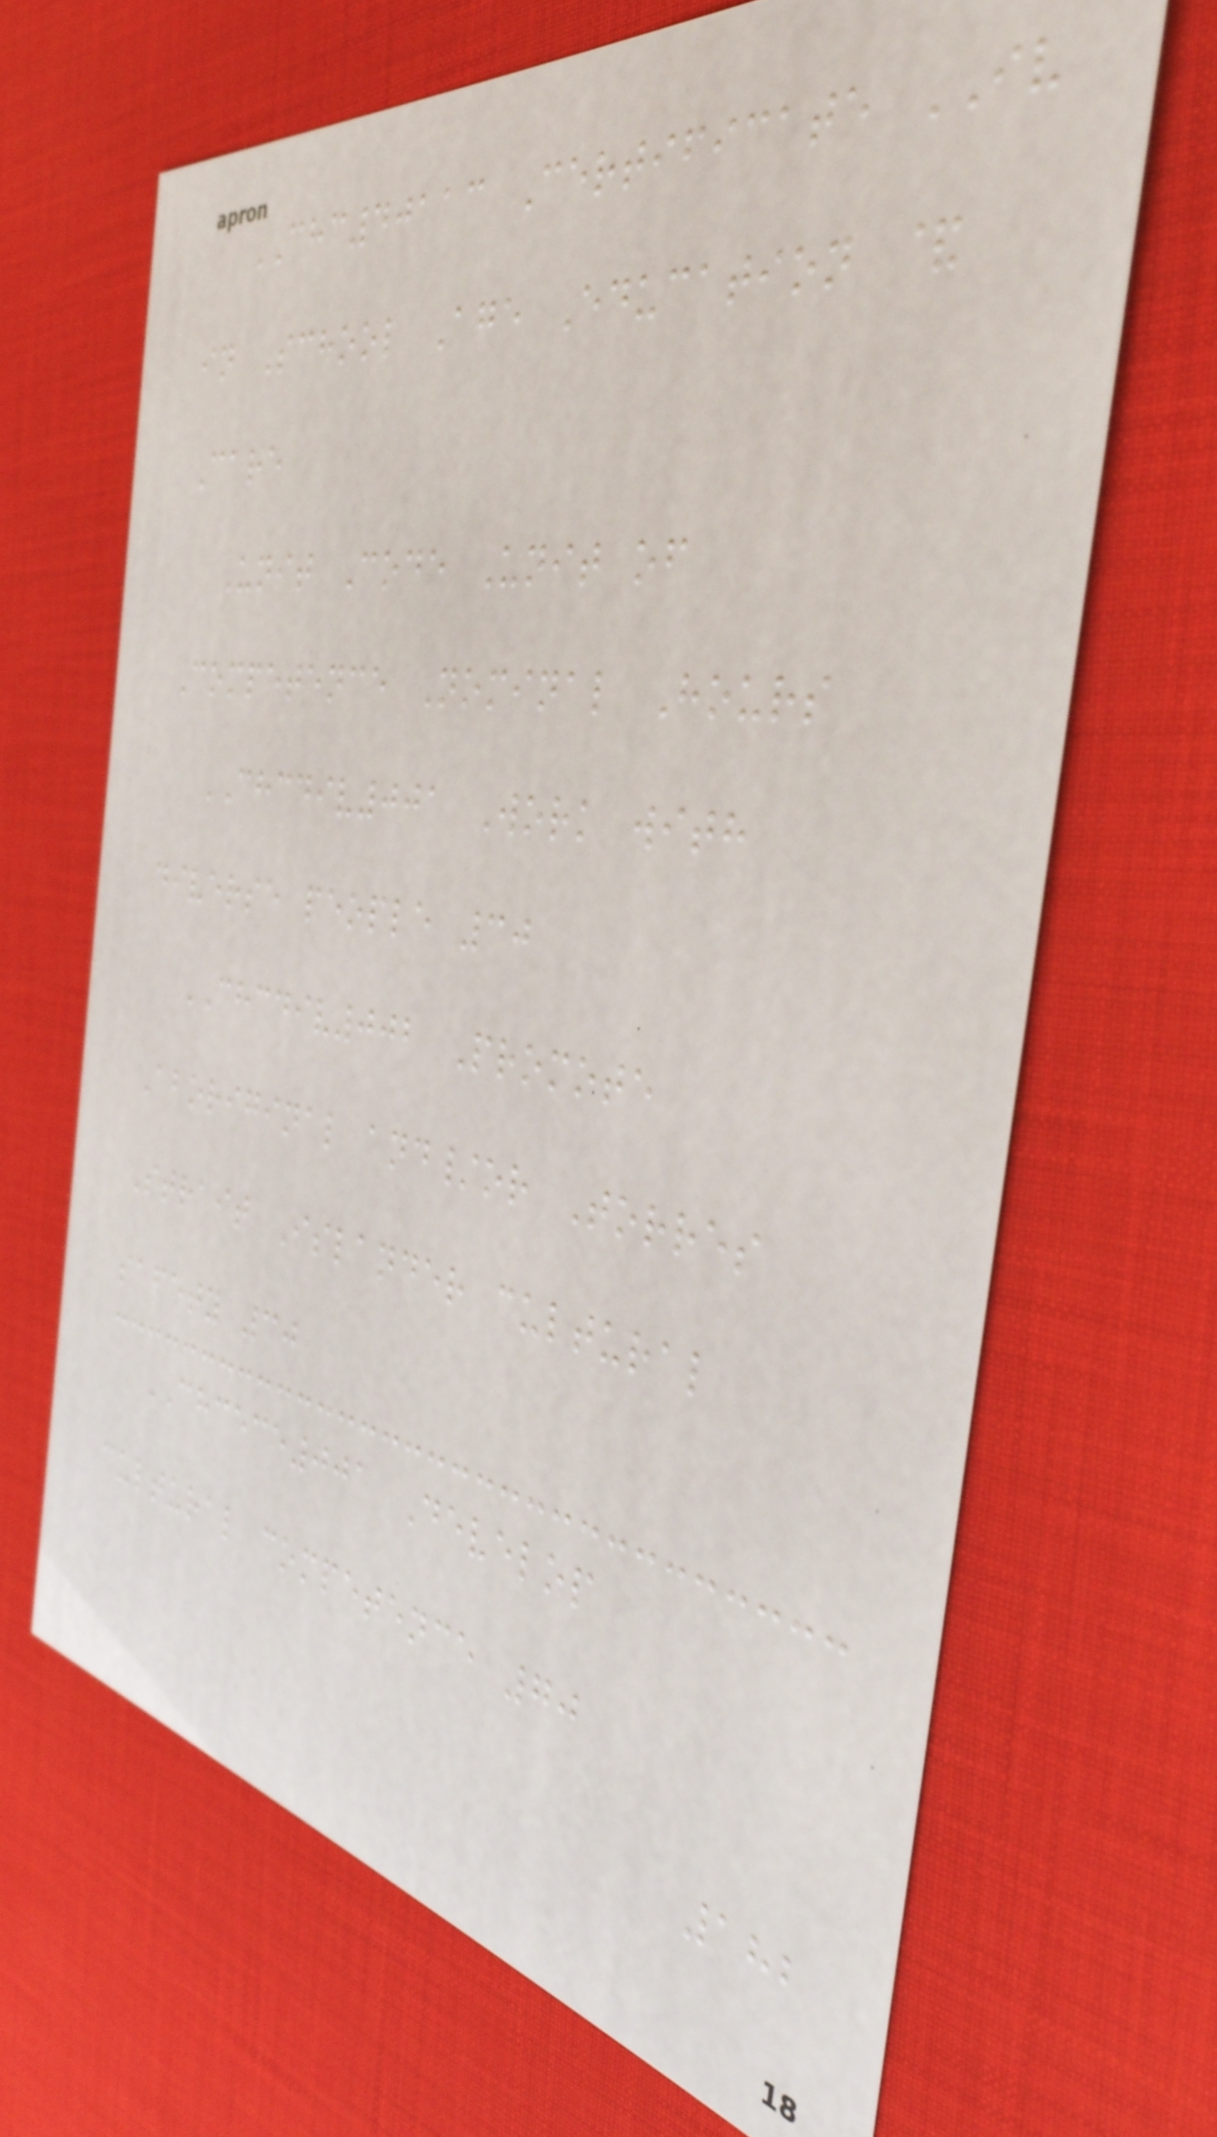CHC40113 Certificate IV
in School Age Education &
Care
Unit Code Unit of
Competence Nominal Hours
CHCDIV001 Work with
diverse people 30
CHCDIV002 Promote
Aboriginal and/or Torres
Strait Islander cultural
safety 30
CHCECE001 Develop
cultural competence 70
182
